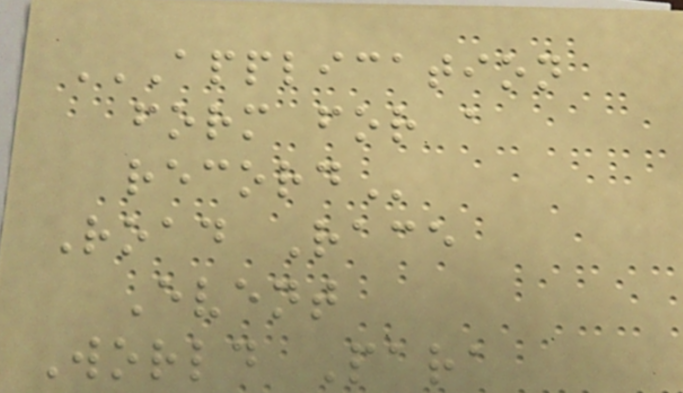APPLICATION
FORM FOR A
RECORD
Road Race
Event
World Para
